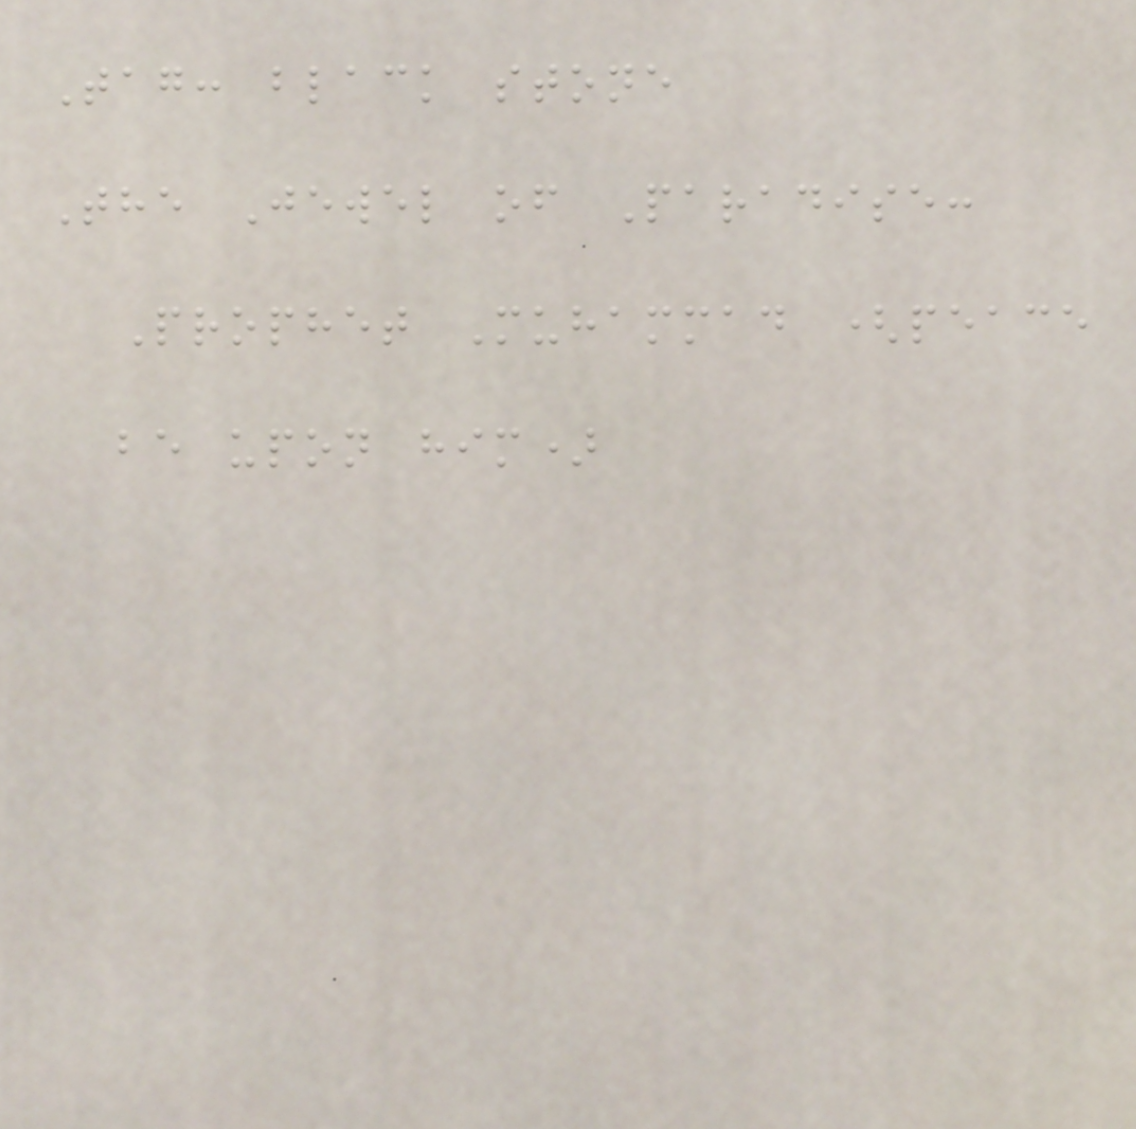Tag: black stone
The Jewel of Paradise:
Prophet Muhammad (peace
be upon him)
